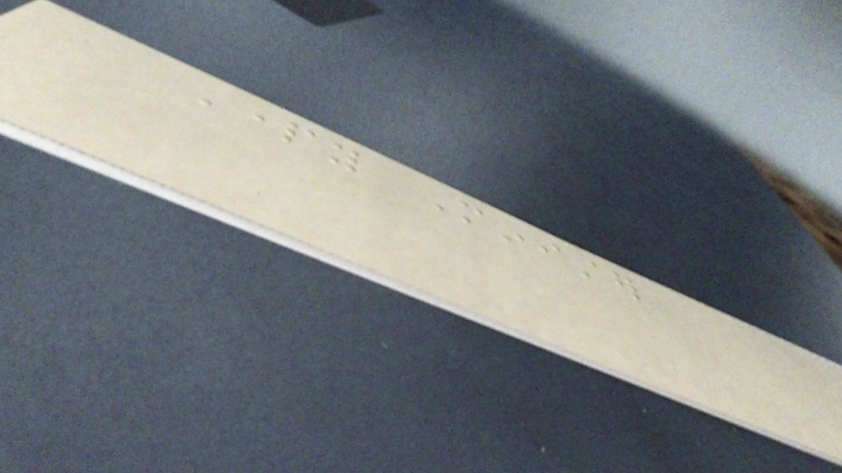Party Minister
